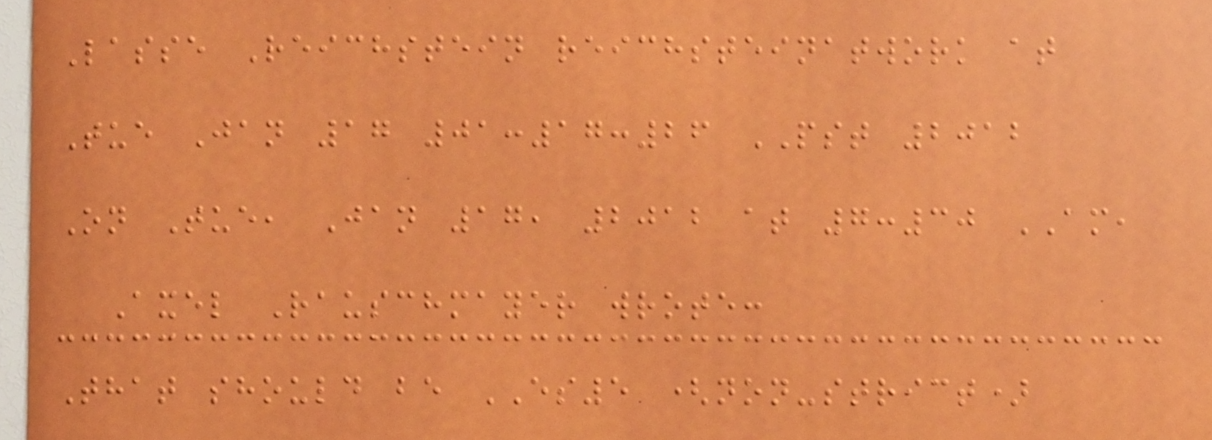Lasse Reichstein reichsteinatwork at
Tue Jan 17 01:17:26 PST 2012
On Tue, Jan 17, 2012 at 7:30 AM,
Axel Rauschmayer wrote:
That should be ES5 (non-strict)
